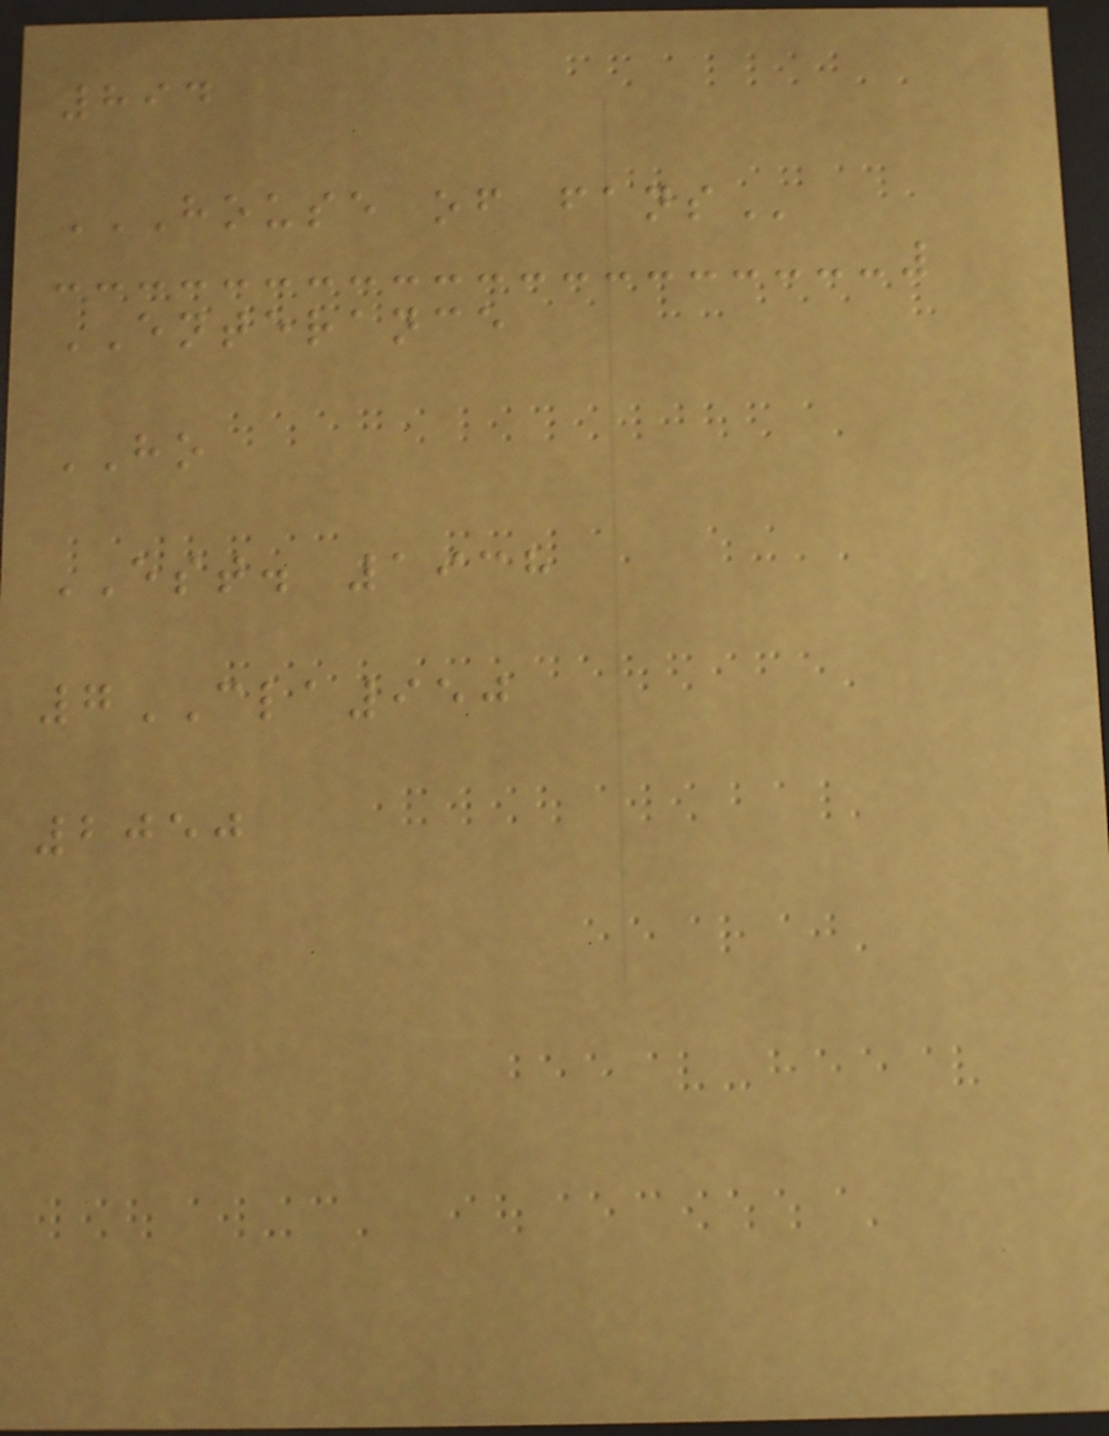894
HOUSE OF FANS
ENTERANCE
HO
EST. 1938
7CLA950
2050
